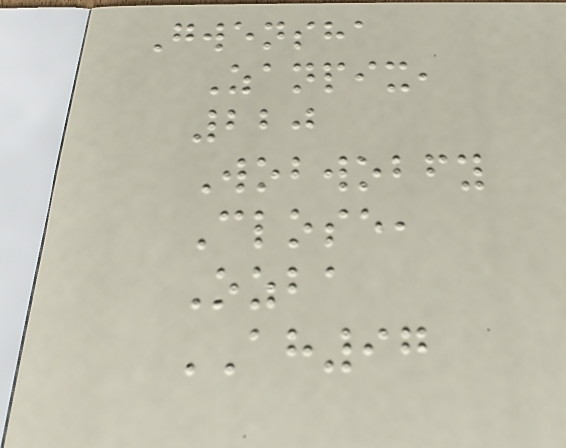Gwensha
Zanpix,
220
Wobwobfy
Close,
Ozba
AH97
